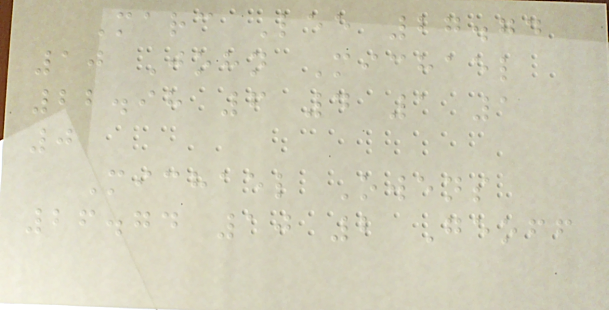Marc Lee 27.74
10 John Michael
22.98 6 4 1 1
0
Michael Owens
26.74 10 2 Geoff
